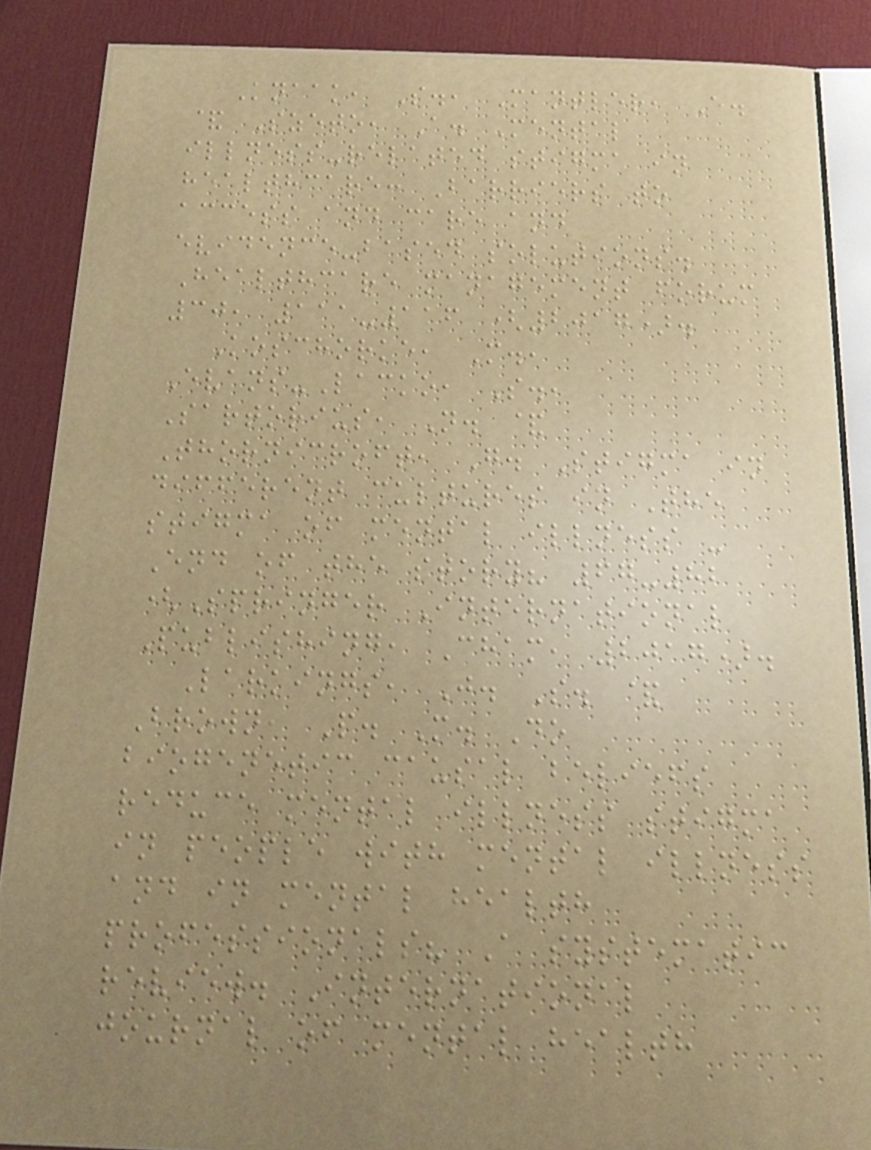Knaak, S., Mantler, E.
& Szeto, A. Mental
illness-related stigma in
healthcare: Barriers to
access and care and
evidence-based solutions.
Healthcare management forum
30, 111-116 (2017).
Koschorke, M.,
Evans-Lacko, S.,
Sartorius, N. &
Thornicroft, G. Stigma in
different cultures in The
stigma of mental illness -
End of the story? 67-82
(Springer International
Publishing, Cham, 2017).
Larkings, J. S. &
Brown, P. M. Do
biogenetic causal beliefs
reduce mental illness stigma
in people with mental illness
and in mental health
professionals? A systematic
review. International
journal of mental health
